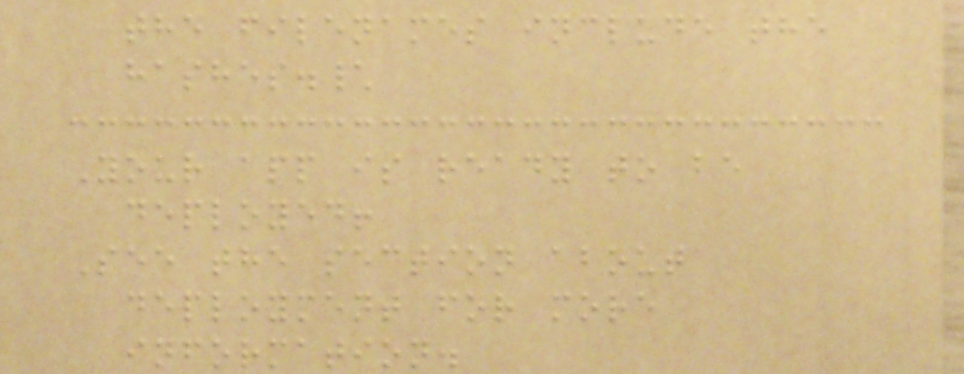the filenames include the
hashes.\
Your app is ready to be
deployed!
See the section about
deployment for more
information.
